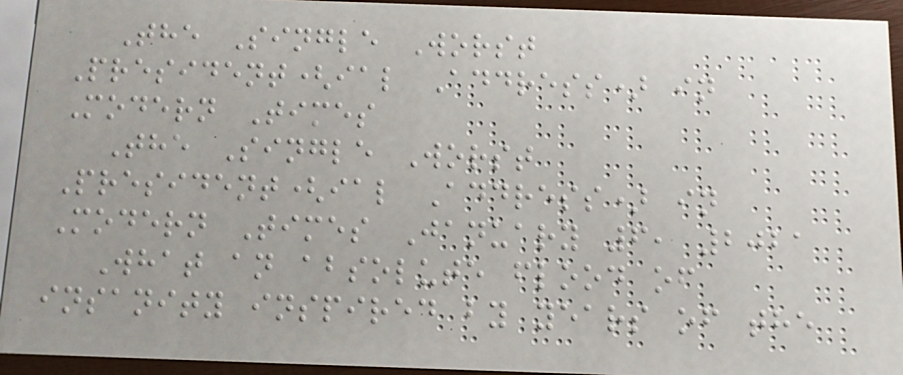The Single Worst
President(ial Address) in
Modern Times
The Single Worst
President(ial Address) in
Modern Times January 6, 2021
What an absolute flood of
insanity inspired by years of the
